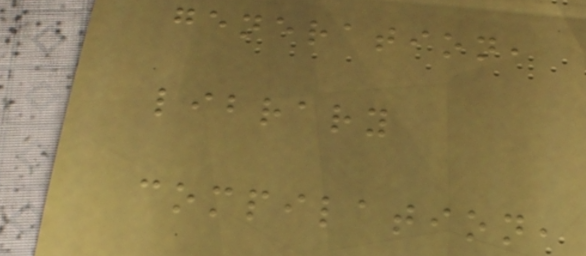generation,
library
compilation,
